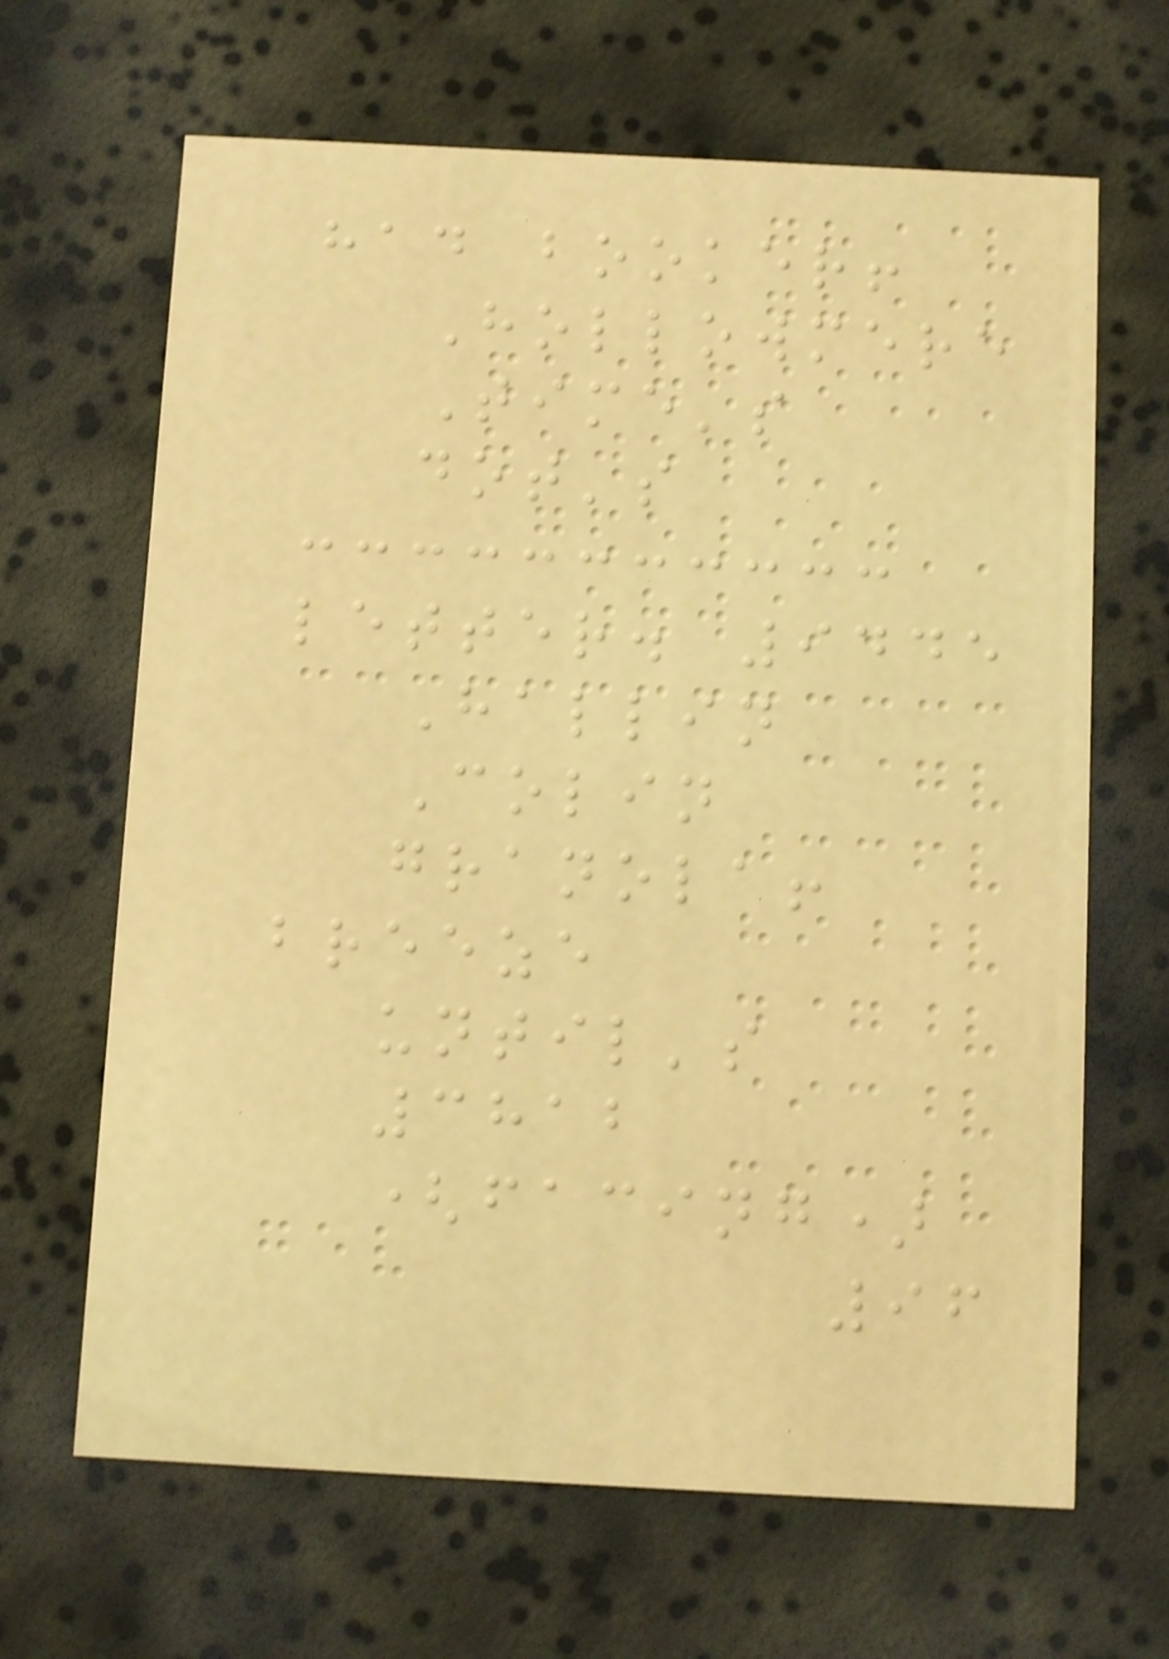had booker!
Hollowmere
Time's
dot's
letter. 9445
Hallin
Colin
granola!
breeze
until's
3812
(facing)
96
